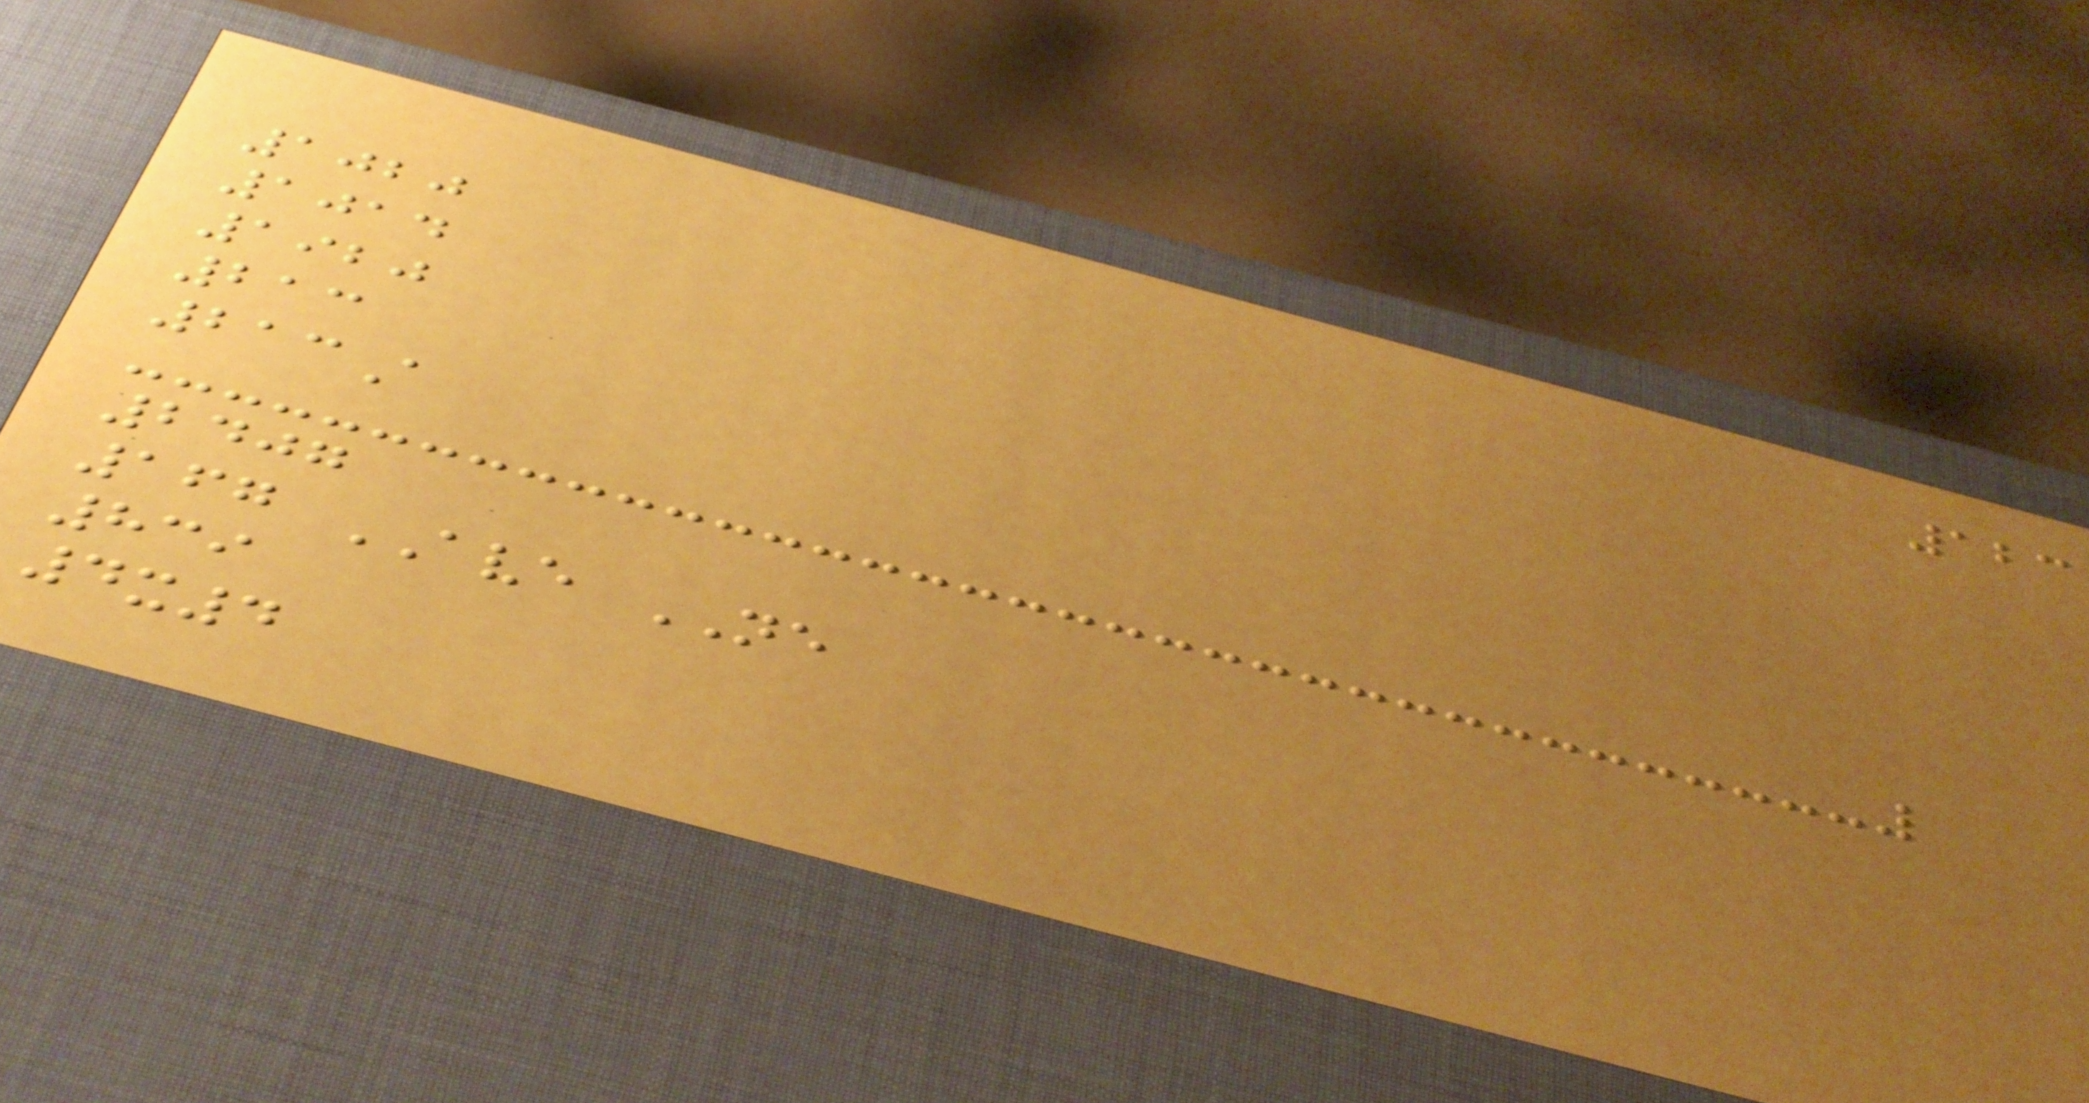123
1020
1014
1920
213
213A
2407
167 AVE NE
839
4x4
